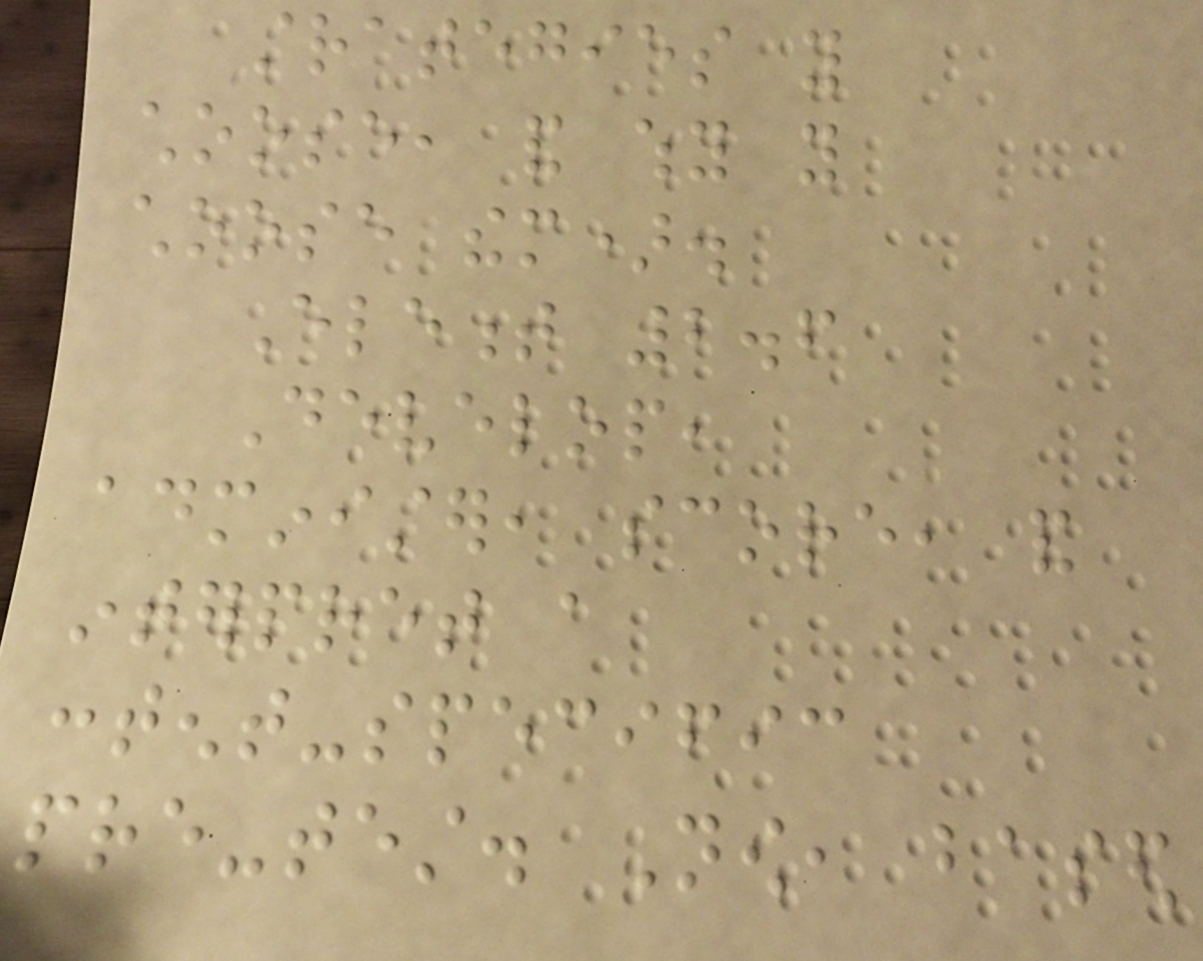strategies you
choose, and why you
choose them).
Element 2.6
Develop,
administer, score, and
interpret a
content-specific
pre-test. Now, based
